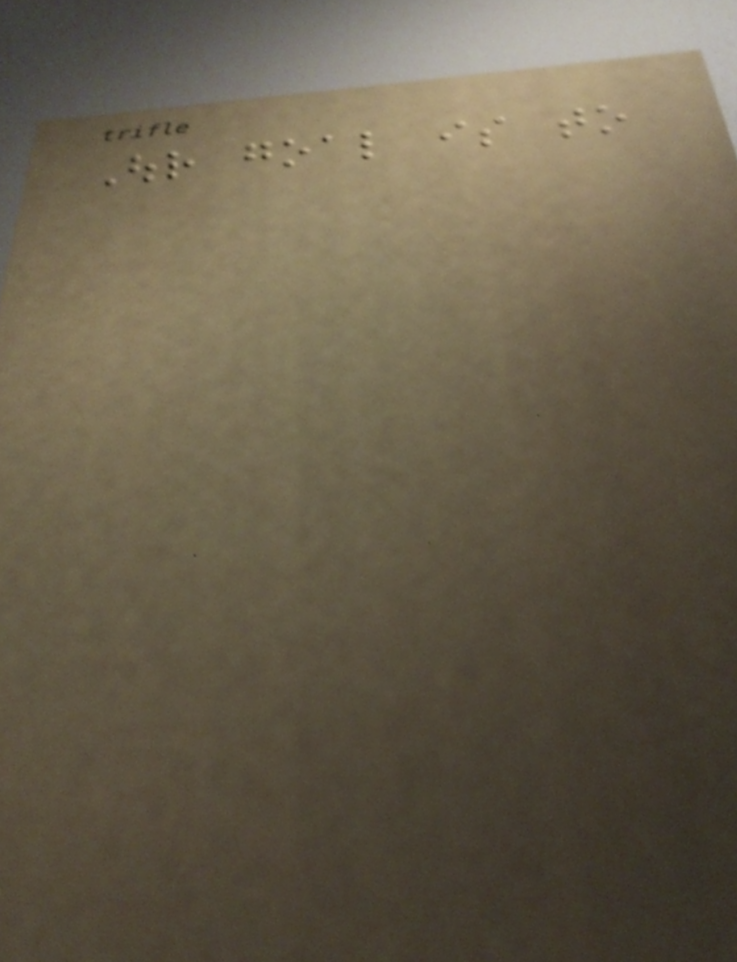Our goal is to
